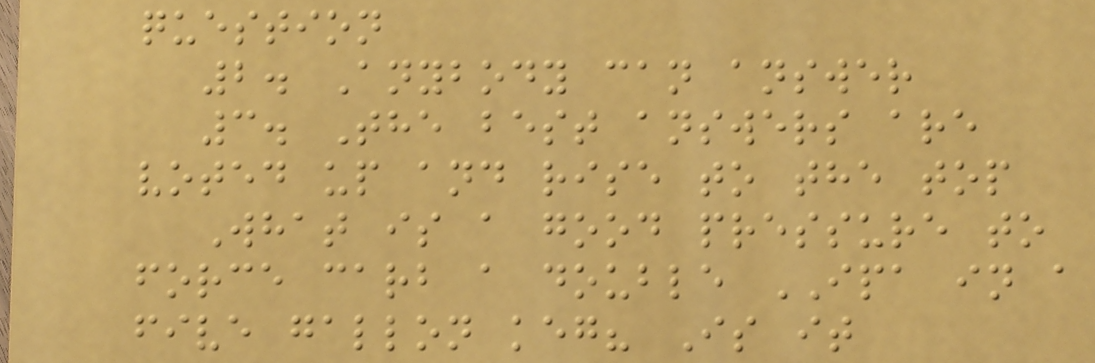question
2. Anybody can answer
3. The best answers are
voted up and rise to the top
What is a good pressure to
force carb a double IPA in a
five gallon keg? Is it
